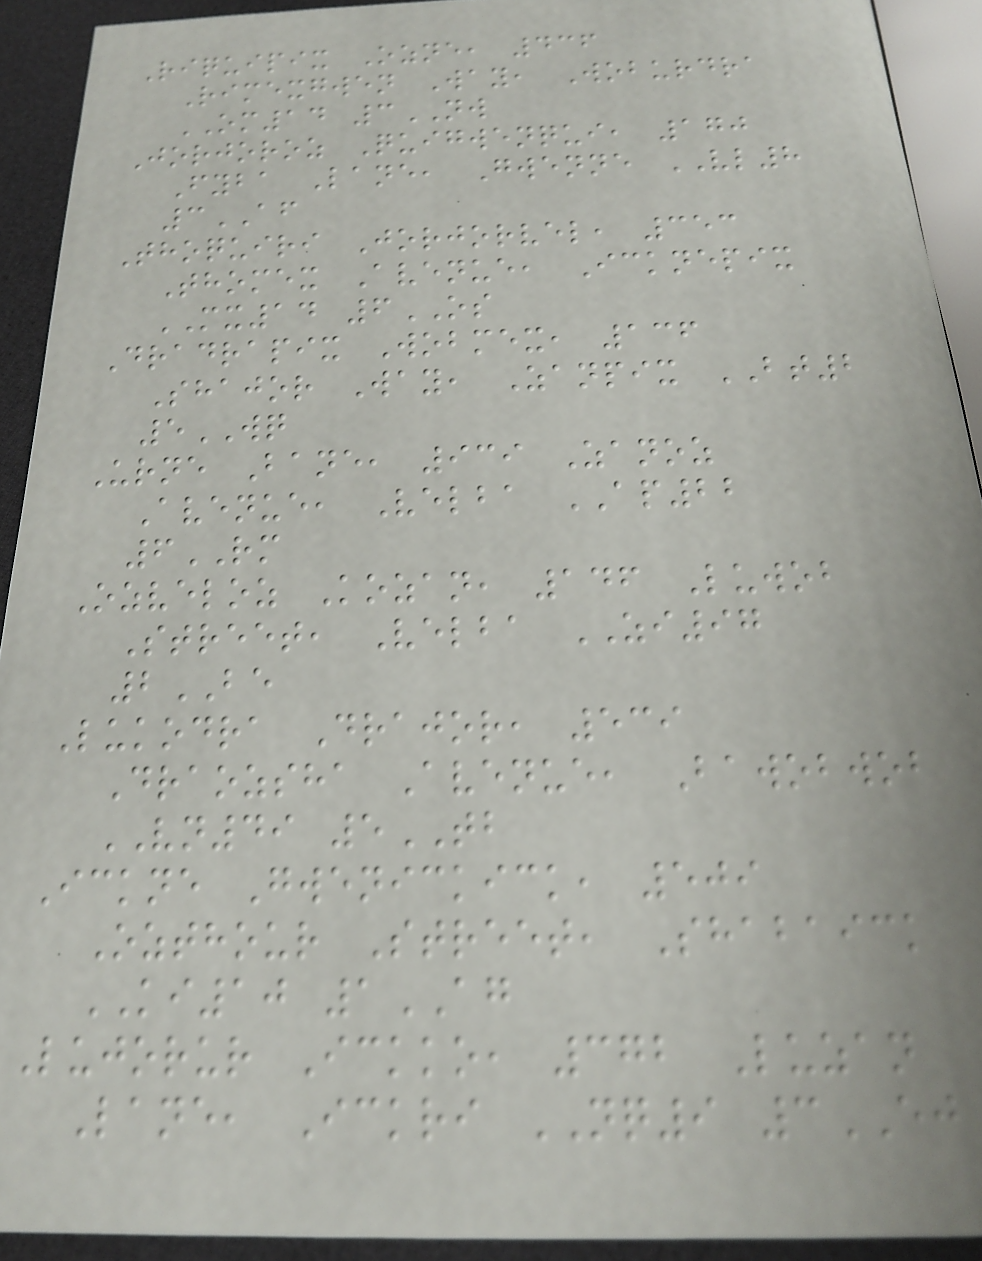Riquipix Ozne, 436
Rimexgwen Way, Woburdra
OM14 3NW
Jorjoroz Quigwenqui, 170
Fyba Lane, Gwenne VL8
3AF
Thoquiri Jorjorvel, 353
Thomex Avenue, Icknepix
MX14 6OS
Dradrapix Wobmex, 136
Shajor Way, Zanpix BT2
5WQ
Urne Bane, 939 Zanoz
Avenue, Velba AP22
6RM
Ozveloz Kozan, 146 Luwob
Street, Velba ZI97
2BE
Lukodra Drajor, 539
Draozsha Avenue, Bawobwob
VN49 5TB
Ickne Gwenickick, 509
Ozthour Street, Shabaick
KI10 1AG
Lujorur Ickko, 372 Luzan
Lane, Ickri NQ9 3EJ
